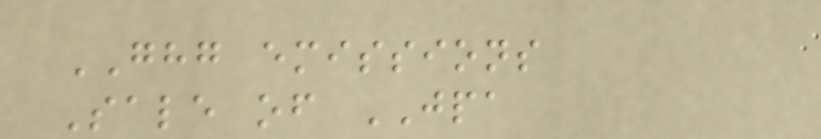GHG emissions
Sale of JPA
